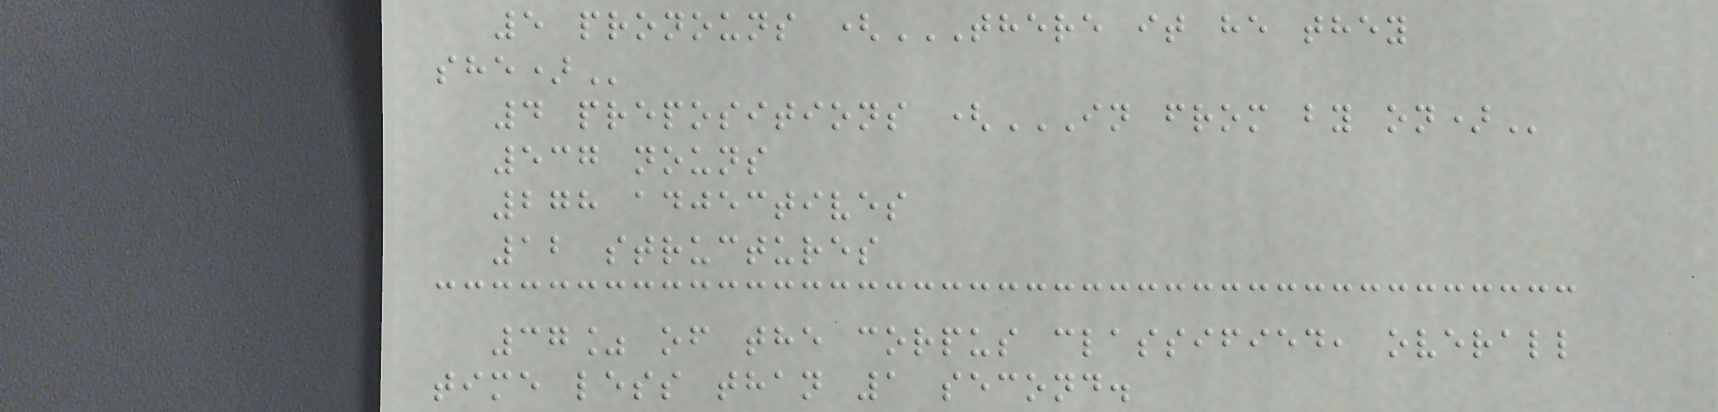5 pronouns (THERE IT HE THEY
SHE)
4 prepositions (IN FROM BY ON)
537 nouns
278 adjectives
12 structures
37% of the corpus classified, overall
time less than 1 second.
